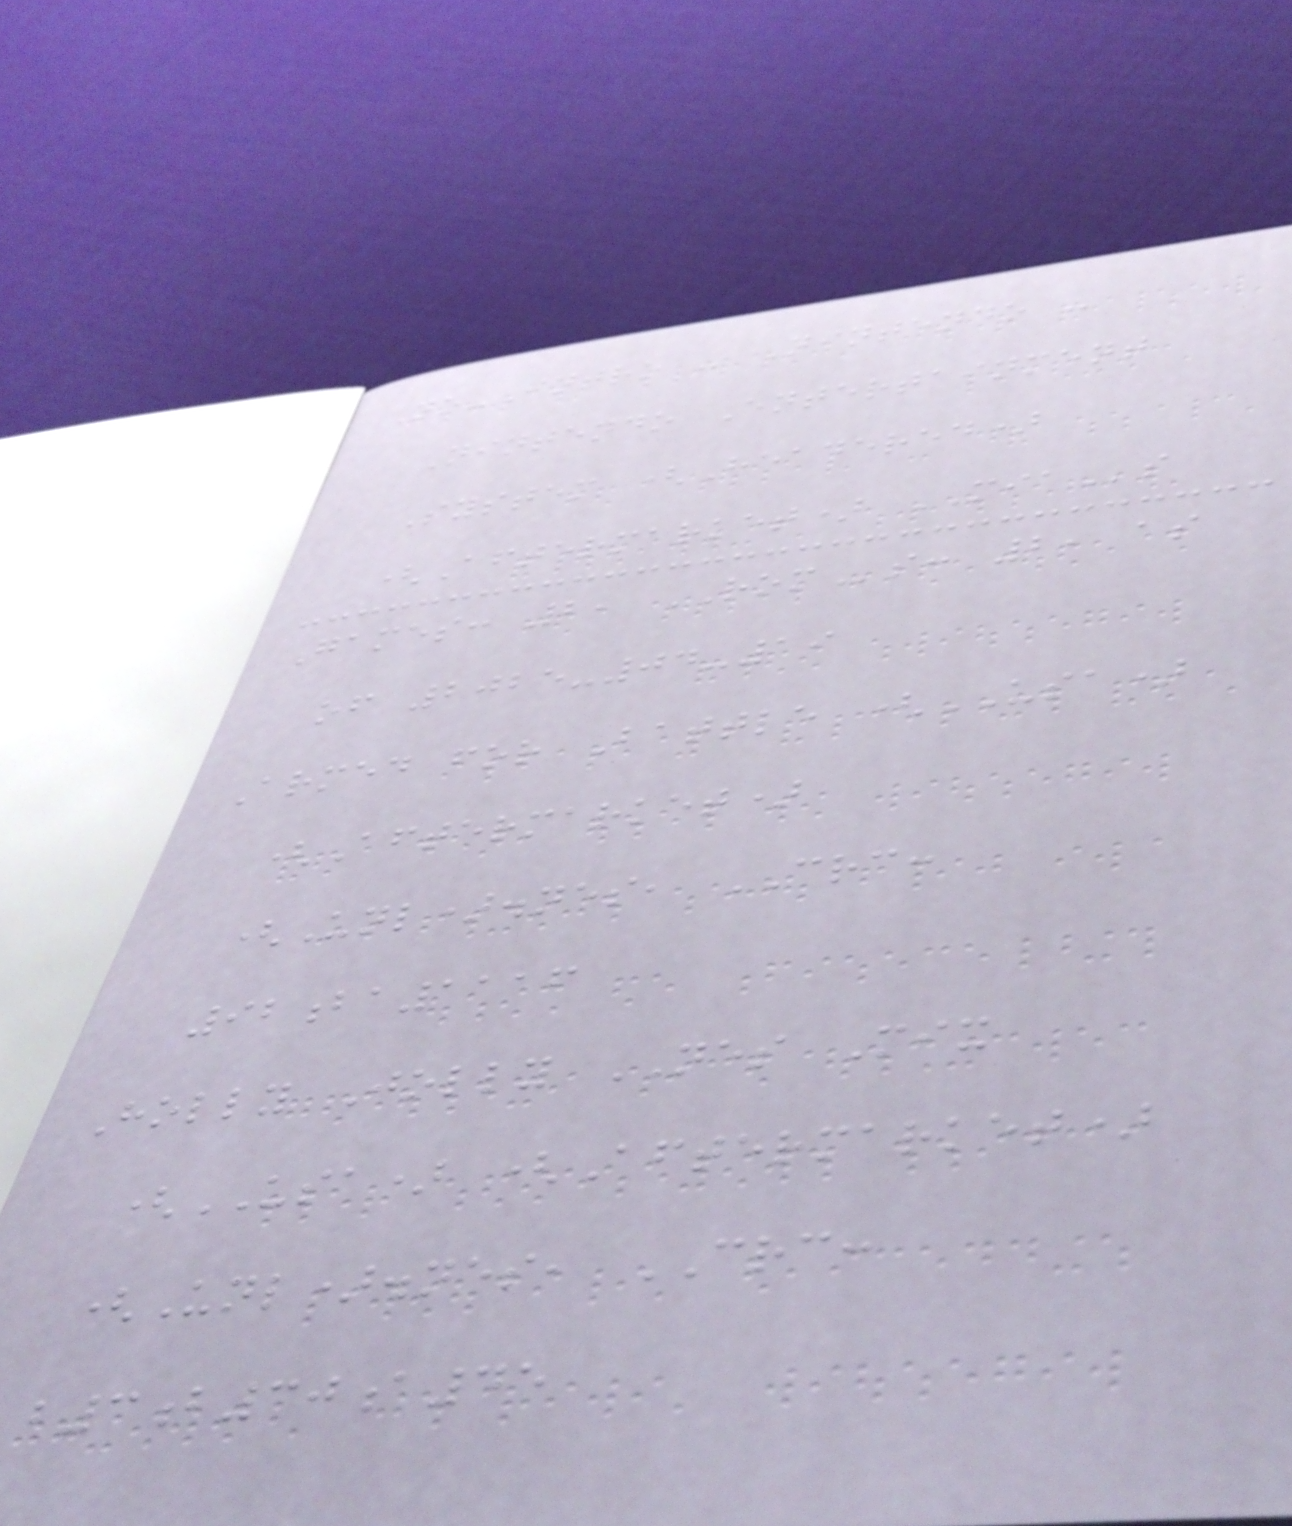No-Intro - Nintendo -
Nintendo Entertainment
System (Headered)
(Aftermarket) MIAs
Games: 2, ROMs: 2, as
of 2025-04-19
Armed for Battle (USA)
(Aftermarket)
(Unl).nes, CRC:
92ba1116
Holly Jolly NES Mix
(USA) (Aftermarket)
(Unl).nes, CRC:
b3b30a45
